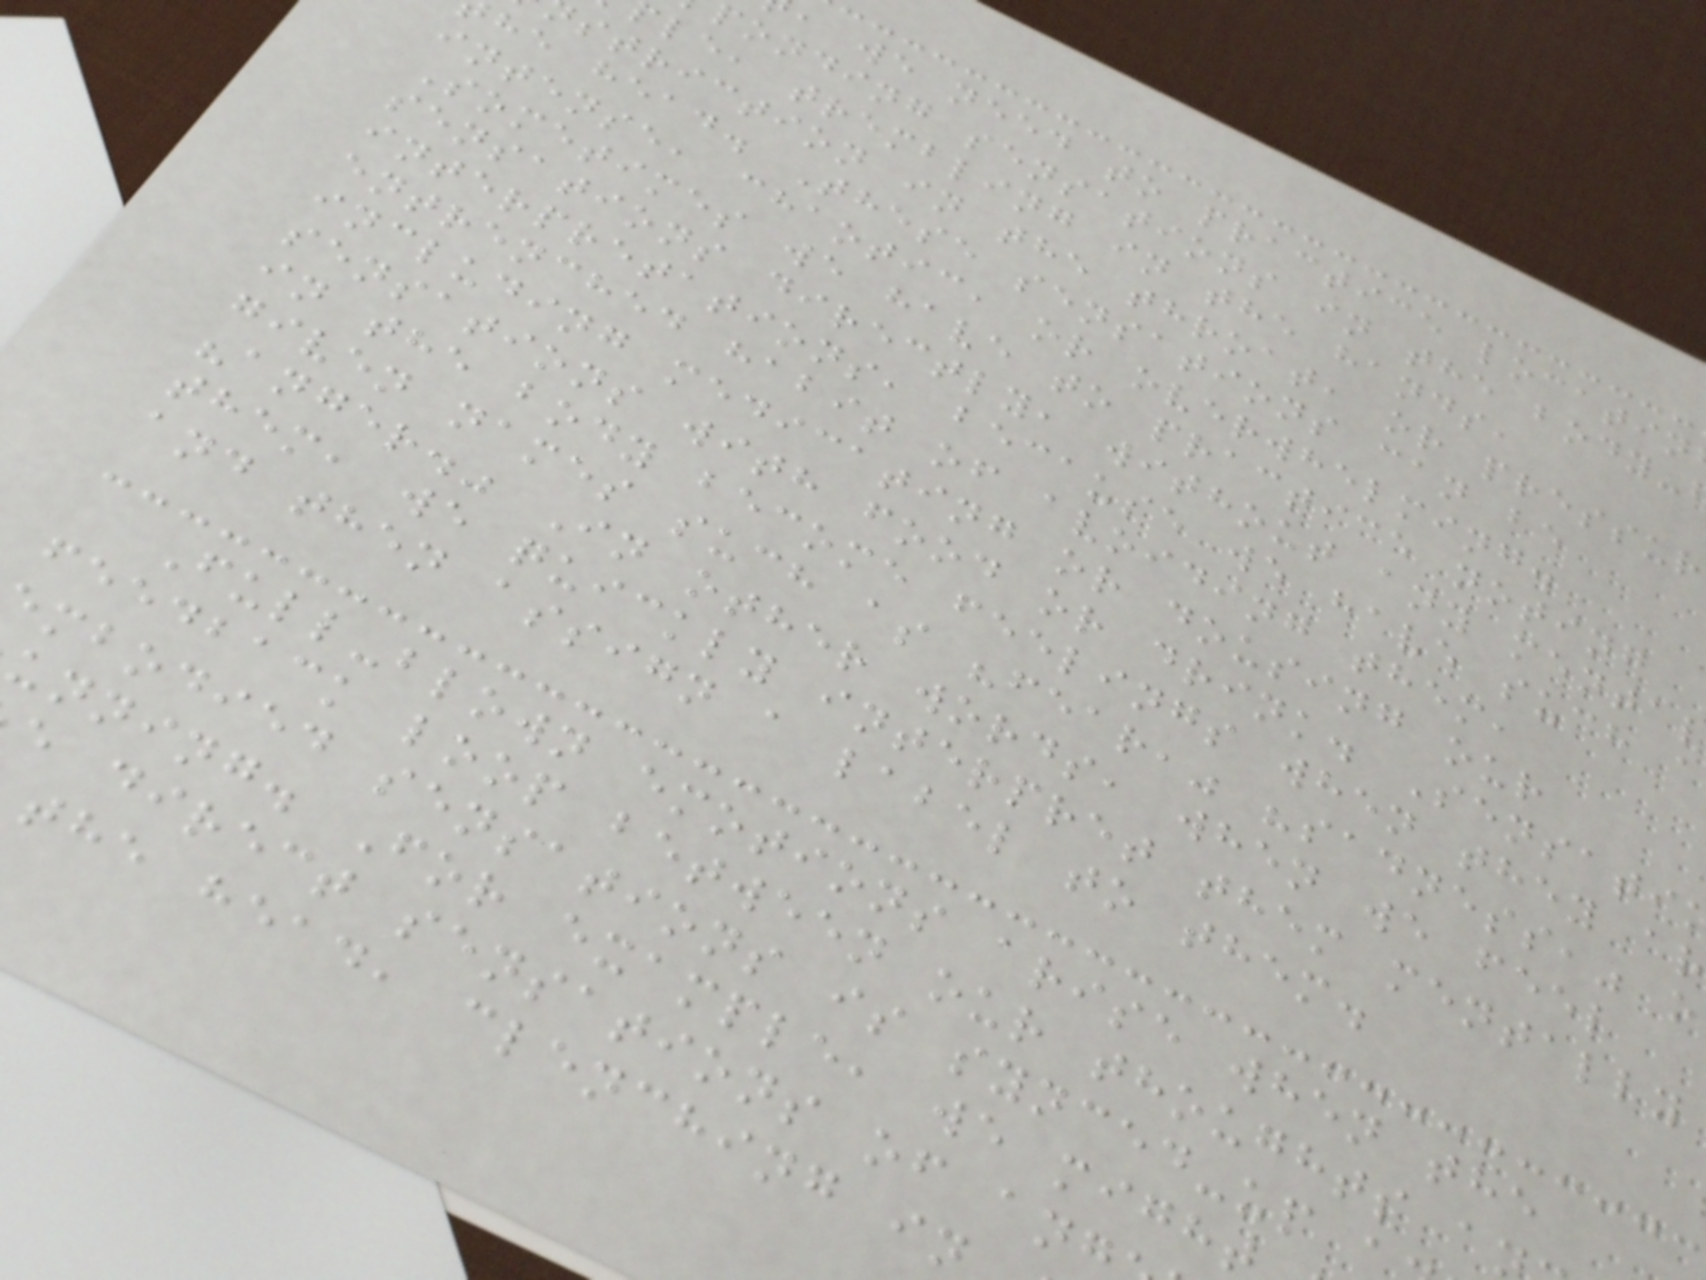, we need to practice locatin
ponding sensations in the body-
le, trembling in the hands,
striction in the throat, or pressur
he head. These sensations can be
intense, chaotic, or overwhelming.
Sometimes we have to practice noting
sensations directly, without any menta
interpretations, because we have such a
entrenched habit of avoiding them,
including medicating or dousing our
sensations with food or drink. Sensati
in the body become feelings when they ar
given names such as "fear," "sadness," o
"anger." In other words, when we feel
them, we quickly interpret them mentally
and then assign a label to them.
Full-blown emotions arise when the
feedback loop between our thoughts a
mbodied sensations is synced-up
unning. For example, we migh
e direct sensations of ang
the head, clenching in
